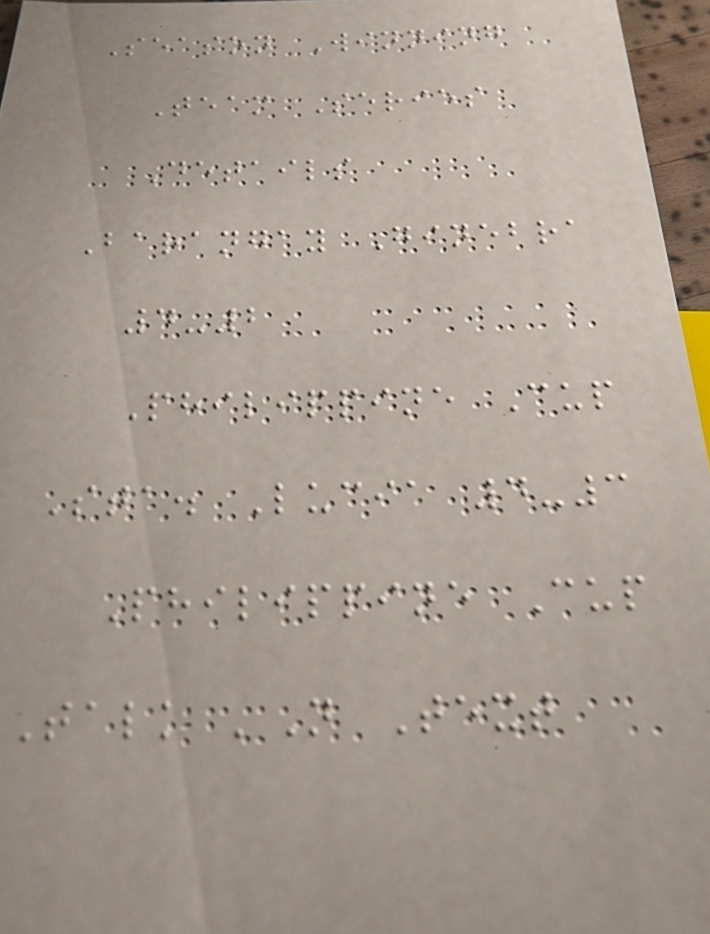Season Winning
Team Series
Details
Barangay Ginebra
4-2
Philippine Cup
Sta. Lucia 4-3
Philippine Cup
Talk 'N Text
